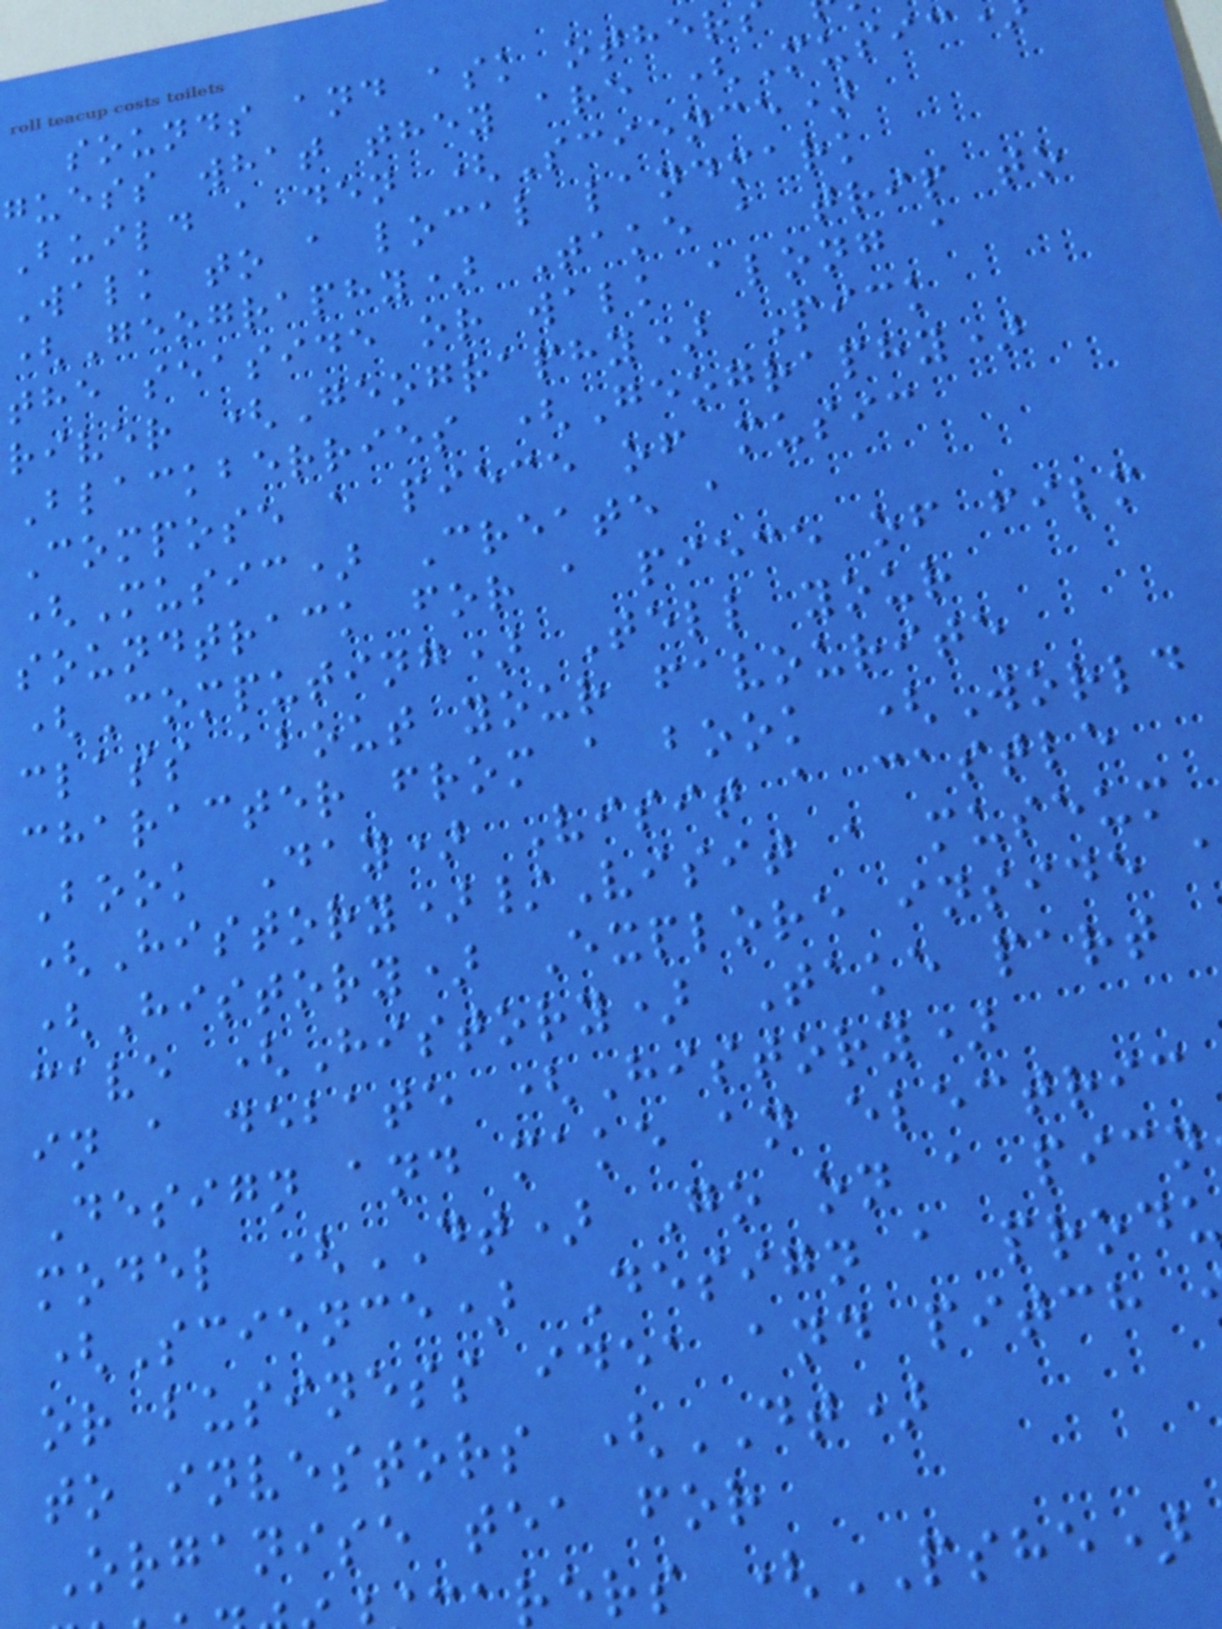sounds and ask other
guess what they are (Music
Build a den (Science)
Walk to a local landmark
(Geography) Take a trip to
the seaside or walk along a
river (Geography) Pick
Blackberries (Geography)
Compose a piece of music
(Music) Create a
soundtrack for a piece of film
(Computing) Tell your
class about your favourite
character from a book (World
Book Day) Visit a castle
(History)/Visit a museum
(History) Explore inside
cave (History) Take part
in a debate (History)
Design and make an electric
model (DT) Go on a picn
(Science) Design a produ
or business idea and pitch
to investors (DT)
Organise tea for
rers (PSHE)
